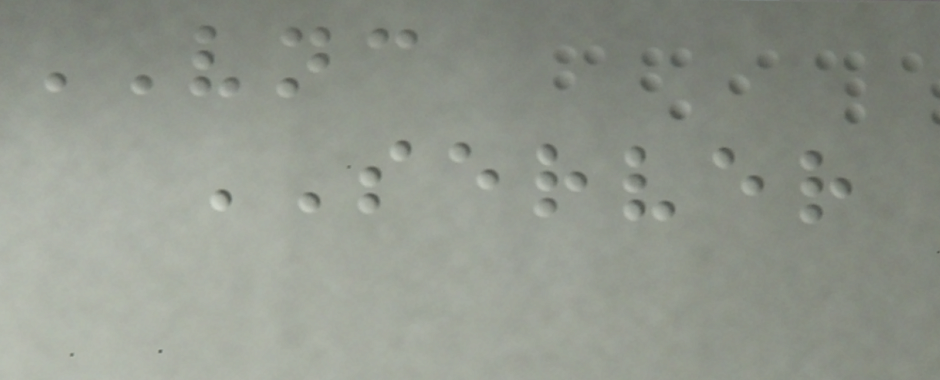VNC
SERVER
